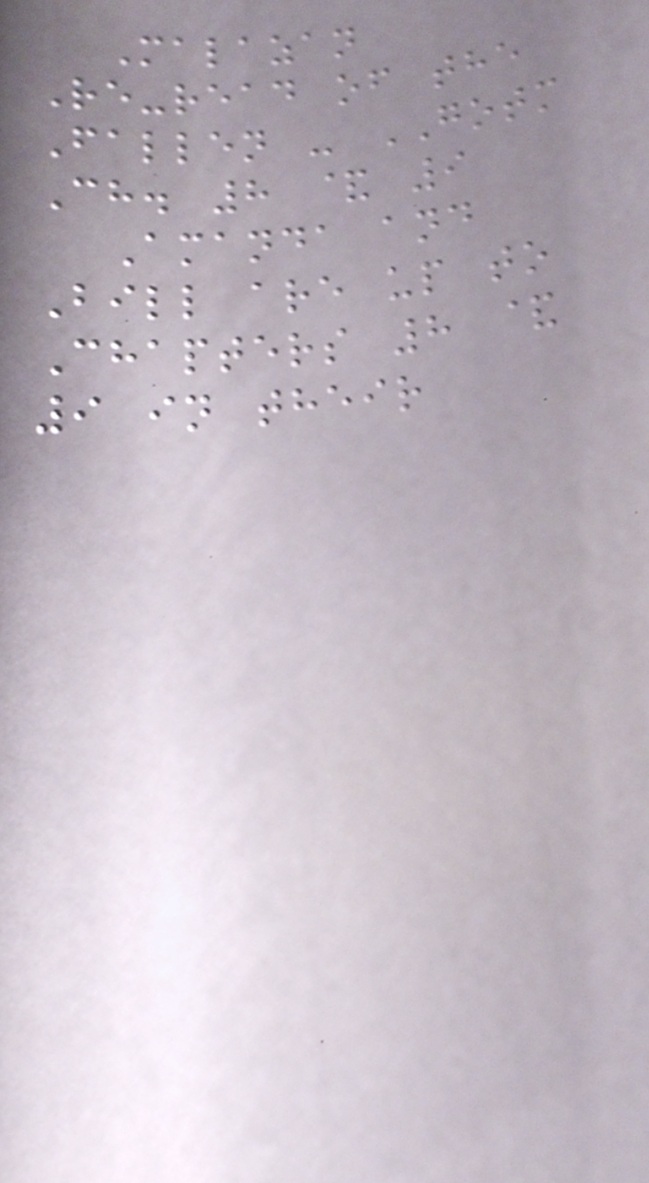Malazan
Re-read of the
Fallen - GOTM
Ch. 8 & 9
Amanda and
Bill are up to
Chapters 8 &
9 in their
